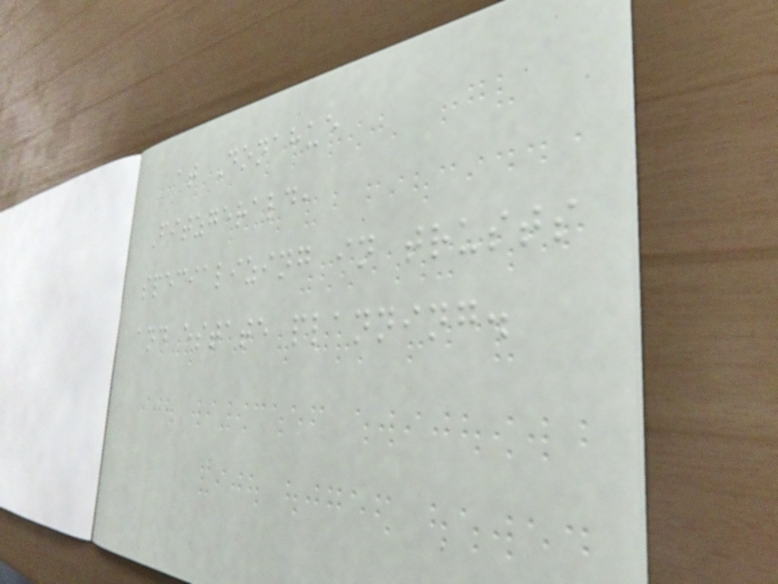at Donahue
Fitzgerald,
specializing in trusts
and estate planning.
